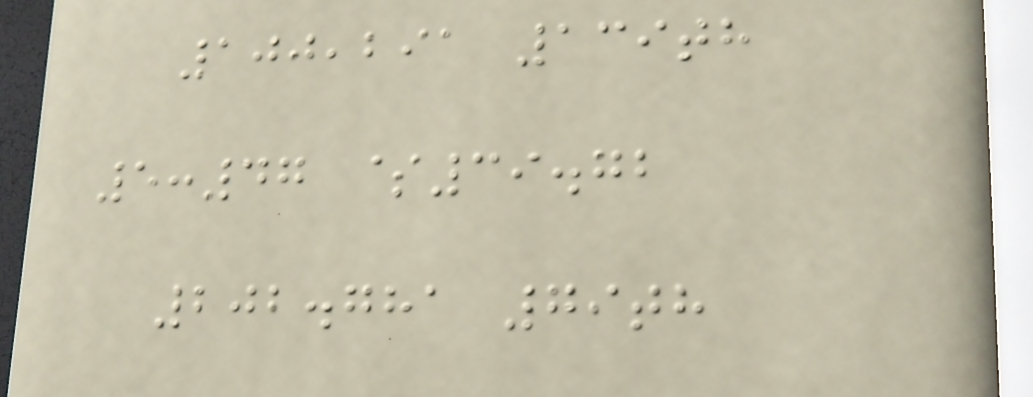100,291 139th
5:47 $39.72
202.781 79th
